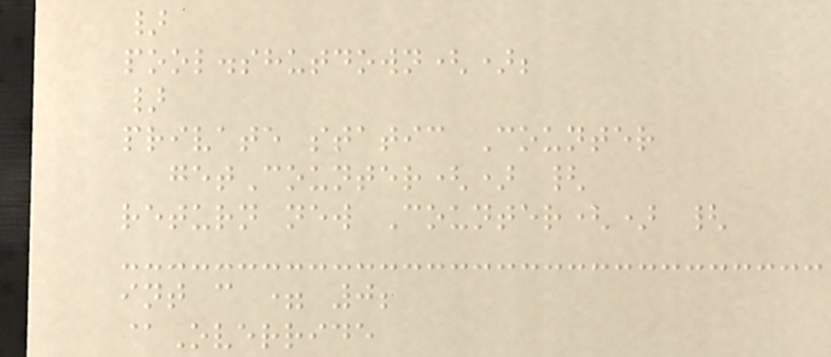}
pool.shutdown();
}
private static Counter
getCounter() {
return new Counter() {
int c = 0;
@Override
